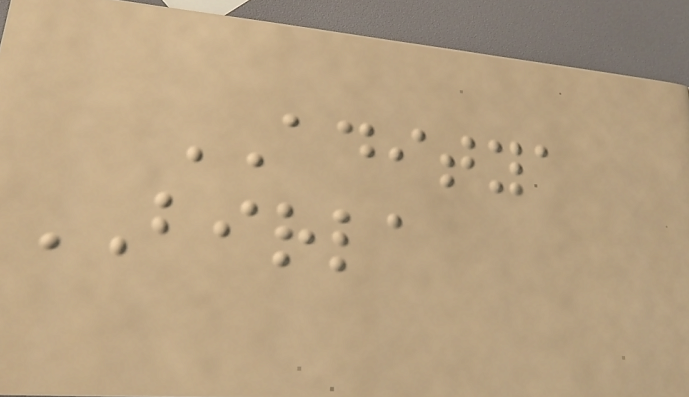ADITYA
BIRLA
